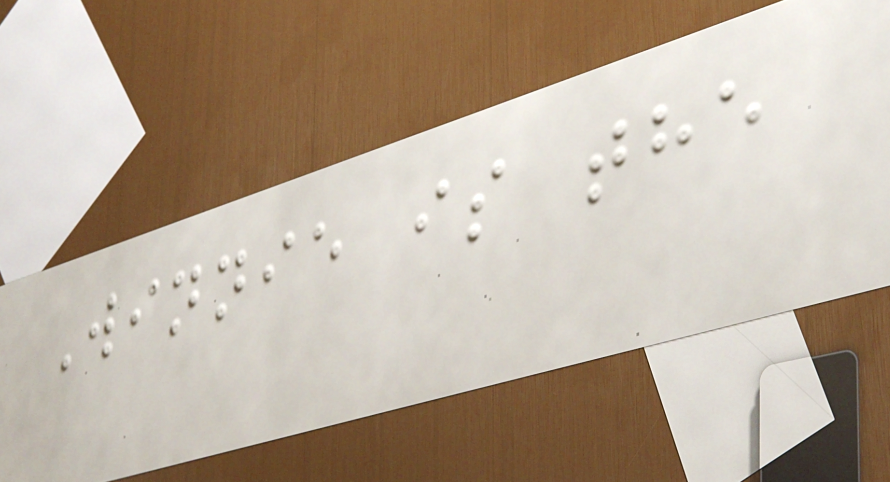Winnie is the
